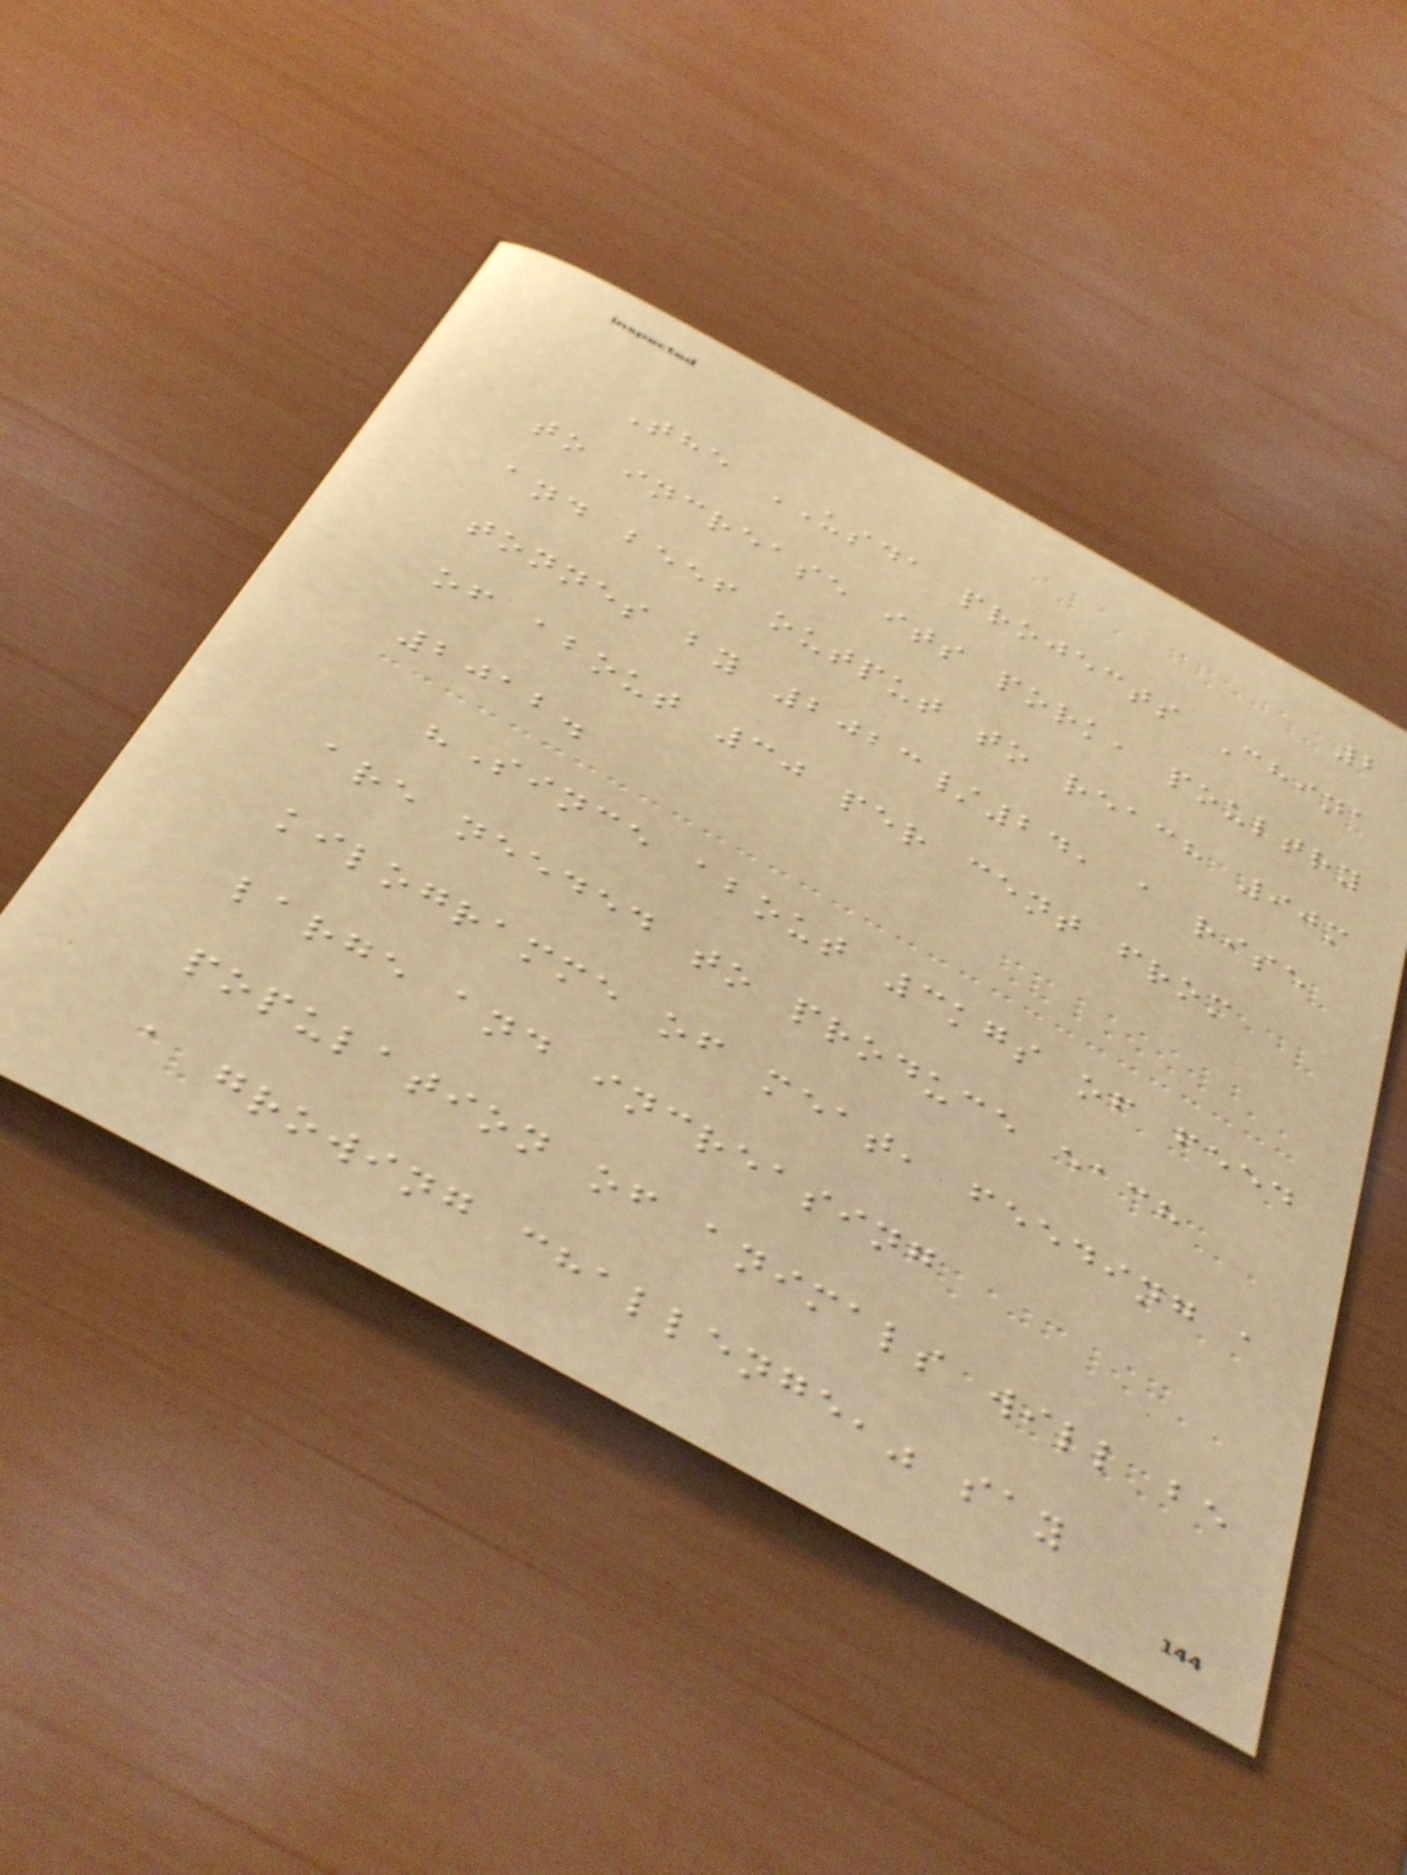2
The USDA projects China
to increase its pork, poultry
and beef output to reach 90m
tonnes by 2023/24, a rise
of about 30 per cent from
2012.
"Since about 3kgs of feed
are needed to produce each
kilogramme of meat, feeding a
large and increasing
population of animals will be
a growing challenge," say
